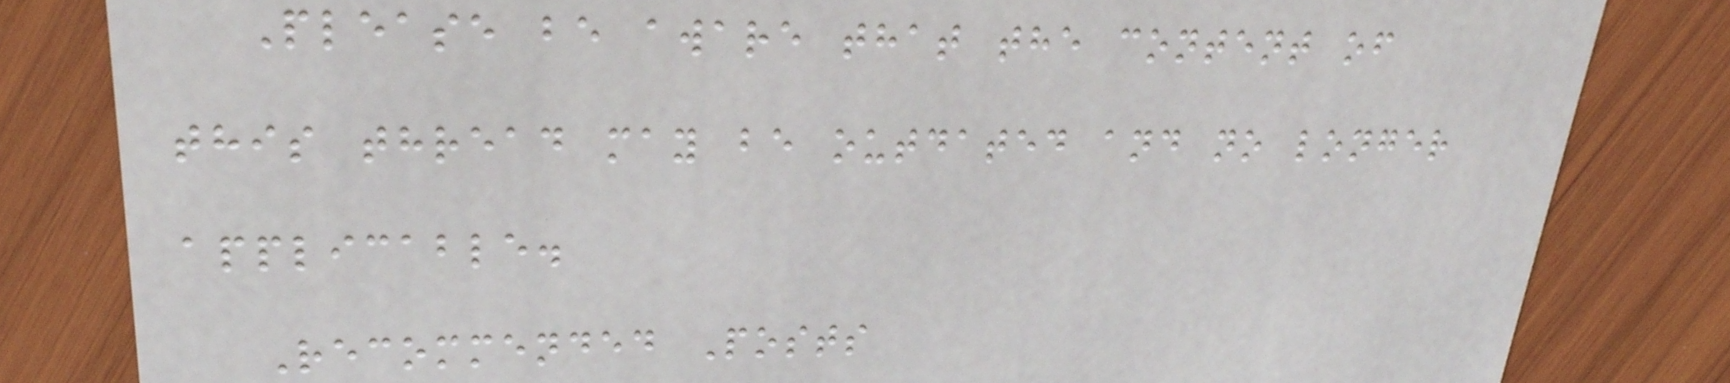Please be aware that the content of
this thread may be outdated and no longer
applicable.
Recommended Posts
